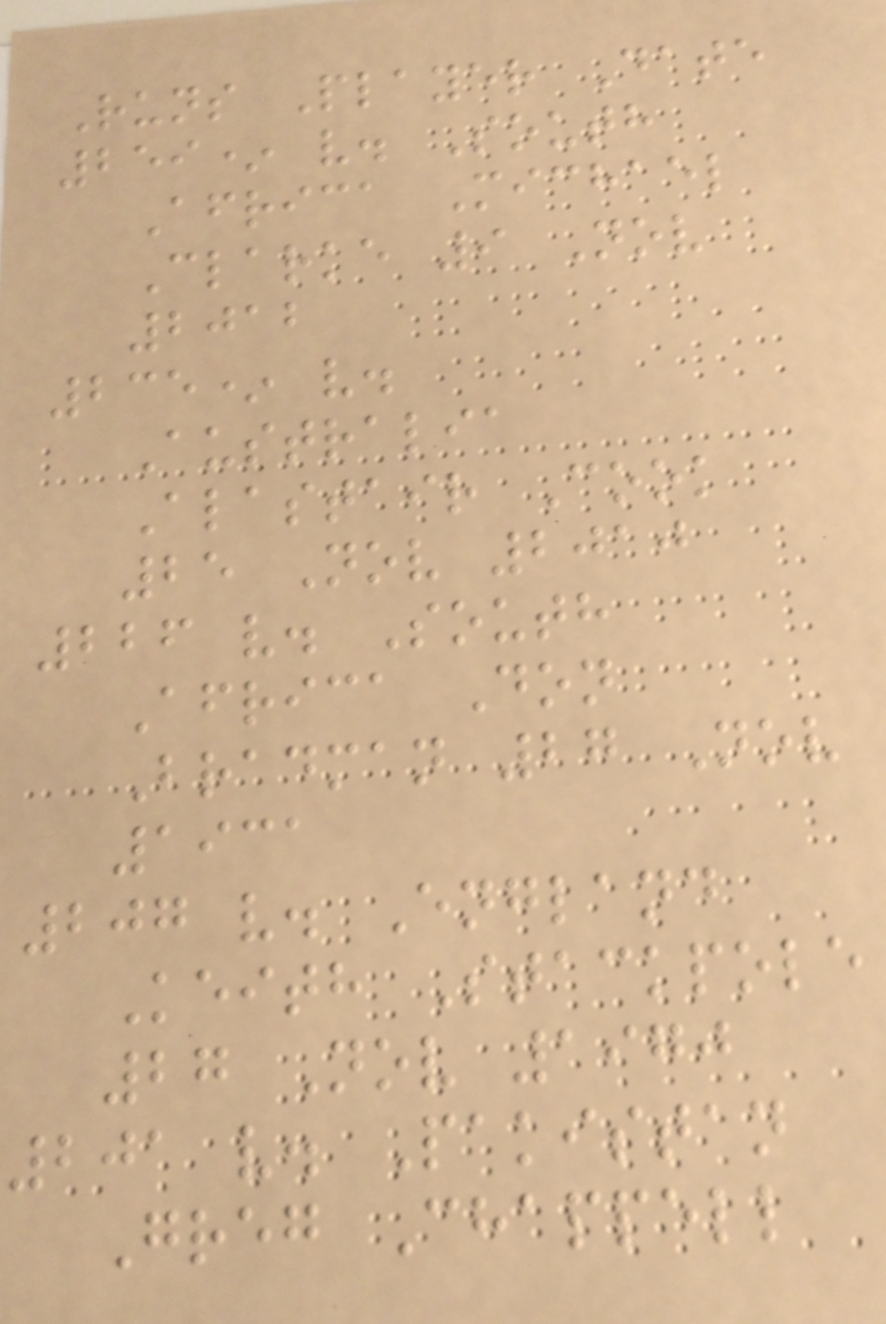Runs Player Date
259* v. South
Africa Michael
Clarke 9 Nov
2012
235* v.
Australia
Alastair Cook
25 Nov 2010
226 v. South
Africa Don
Bradman 27 Nov
1931
207 v. England
Keith Stackpole
27 Nov 1970
201 v. Pakistan
Greg Chappell
